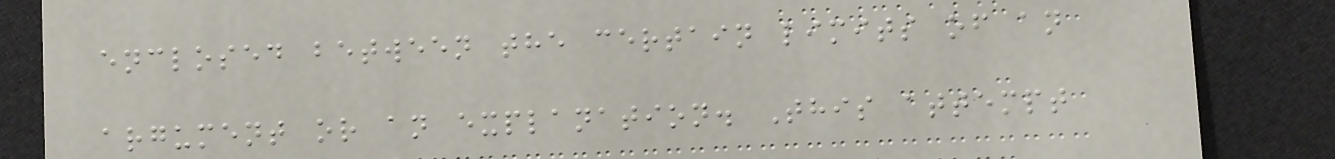enclosed between the certain limits of an
argument or an explanation. This attempt
